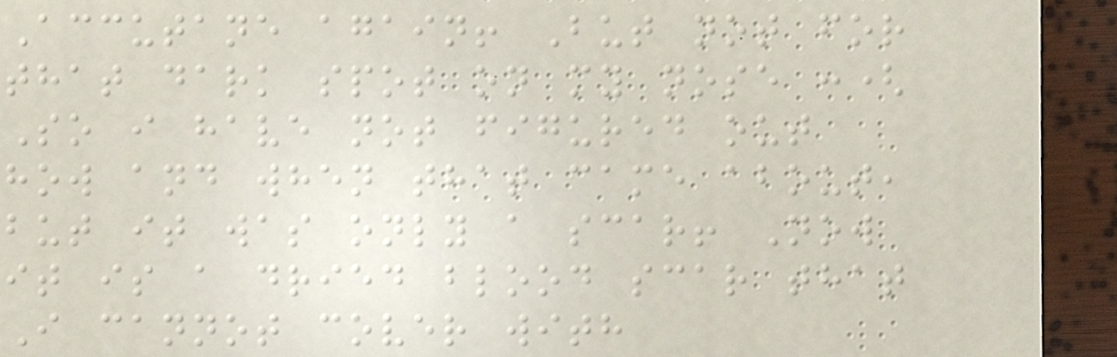Accutane again! But not for
that dark spot on my nose :(
So i have not figured out
how and when that came about,
but it was only a scar! Now
it is a dried blood scar that
I cannot cover with
